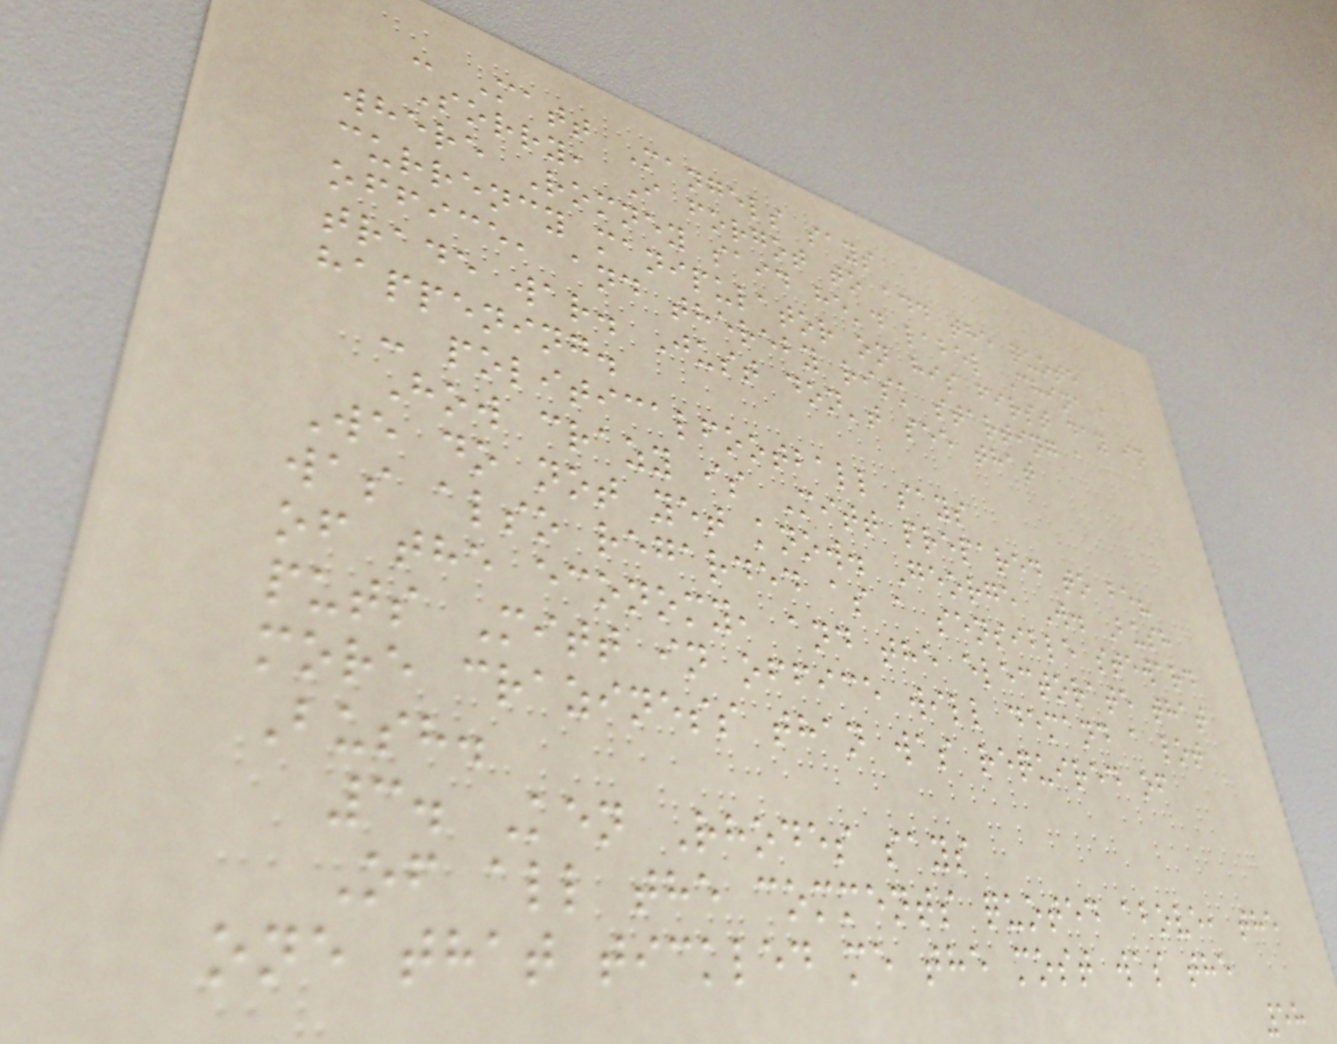- Matt Mangels says
Sorry, I forgot to add the quote
where Romney said he'd label China a
currency manipulator on his first day in
office, and thereby risk starting a
trade war. Just don't see that
happening.
- politicalfootball says
How crazy is Mitt prepared to be?
We do not yet know. George W. Bush
was also regarded as a sensible steward
of the economy, and the electorate that
puts Mitt in office will demand a lot
more craziness than was required of
Bush.
3. Ken Rhodes says
Of all the comments quoted above, the
one that tickled me the most was the
58
